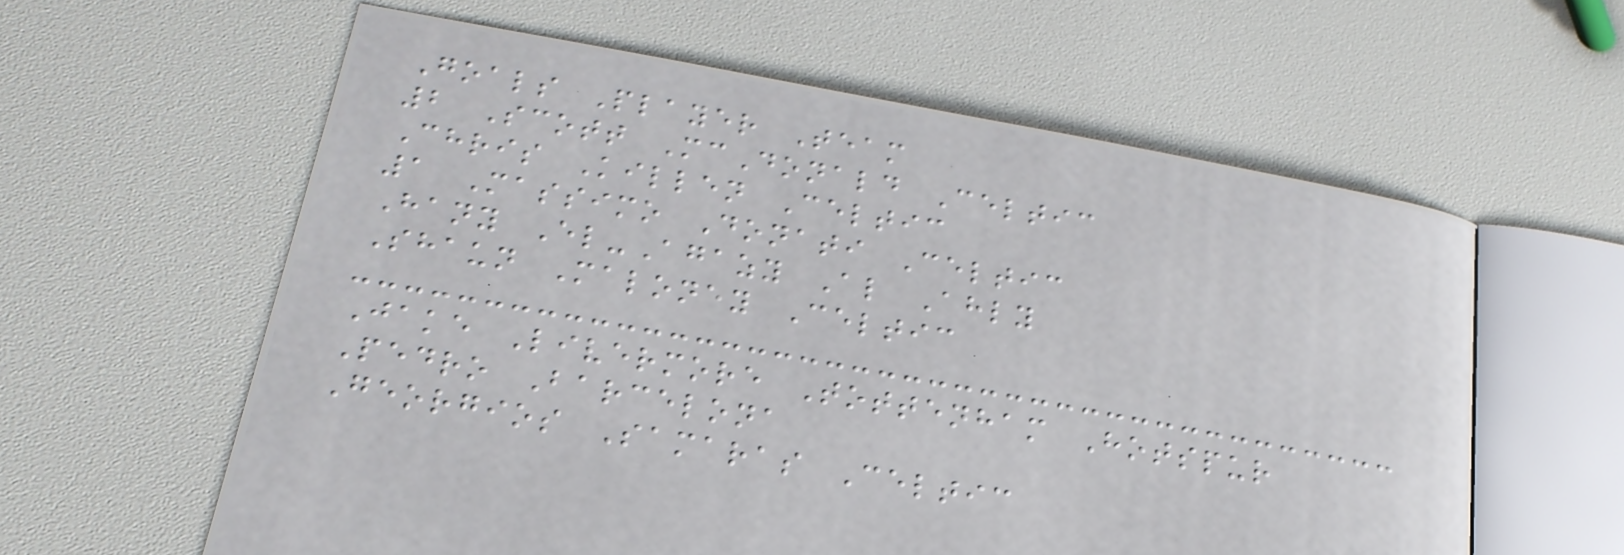Goals Player Team
2 Scott McDonald Celtic
Chris Killen Celtic
1 Massimo Donati Celtic
Hany El-Agazy Al Ahly
Shaun Maloney Celtic
Jake Livermore Tottenham Hotspur
Pedro Barcelona
Georgios Samaras Celtic
